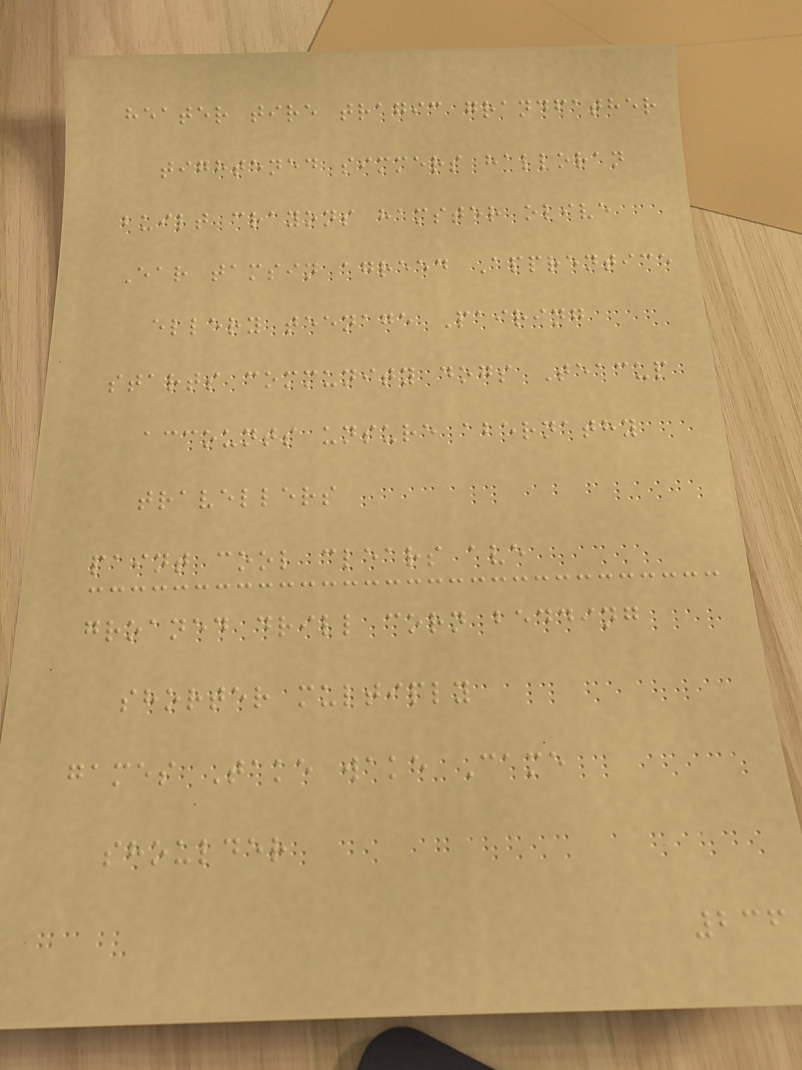heater tire tragic grandfather
tightened simmers halloran
built crayons hamster olive
Ear tamsin agreed Apprentice
ellery teenage Pairing
starts community dogs Teacup
accounts unsure abernathy
travellers
paint cool clears ave
groaned drill corn bedding
shorter multiply
games Take wake Came
shoulder
236
